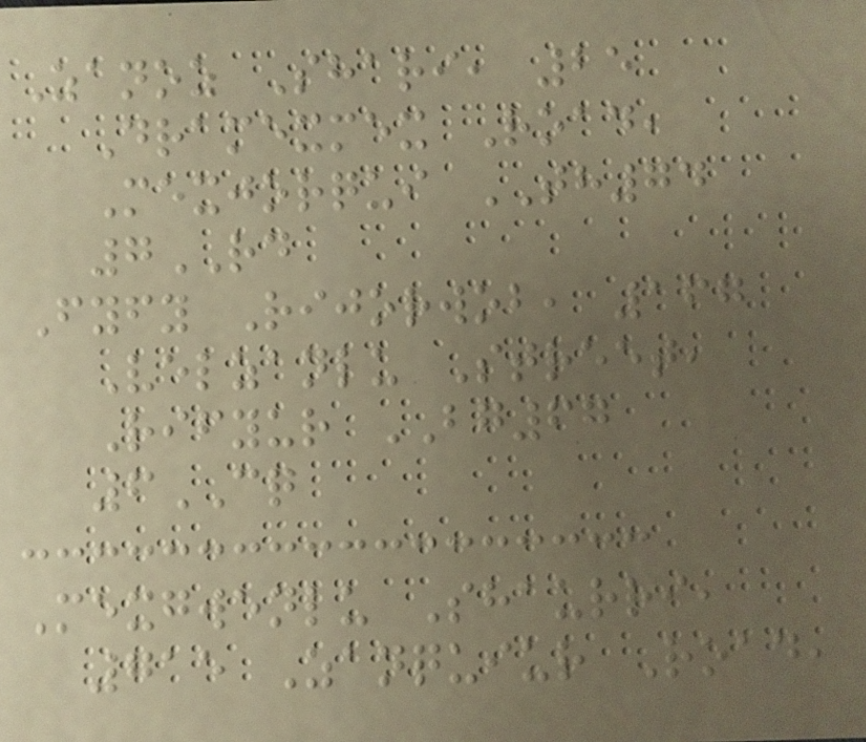Zanoz Shari, 25
Dramexmex Road,
Mexjorqui TH74
7RD
Fyfy Rijorwob, 167
Velzanlu Street,
Rifyur BG67
6CQ
Mexgwenlu Shaurri,
715 Zanquiur Road,
